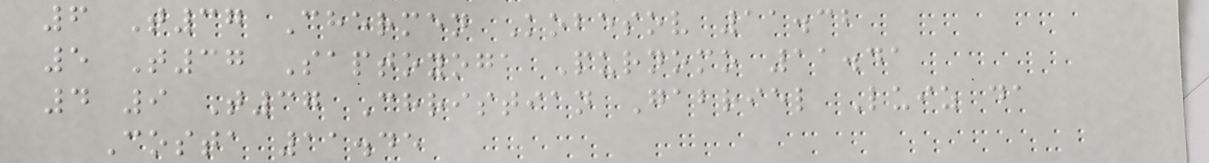6 T37 Chermen Kobesov 11.32
5 T37 Saptoyoga Purnomo 11.41
4 9 T37 Christian Gabriel Luiz da
Costa 11.45
